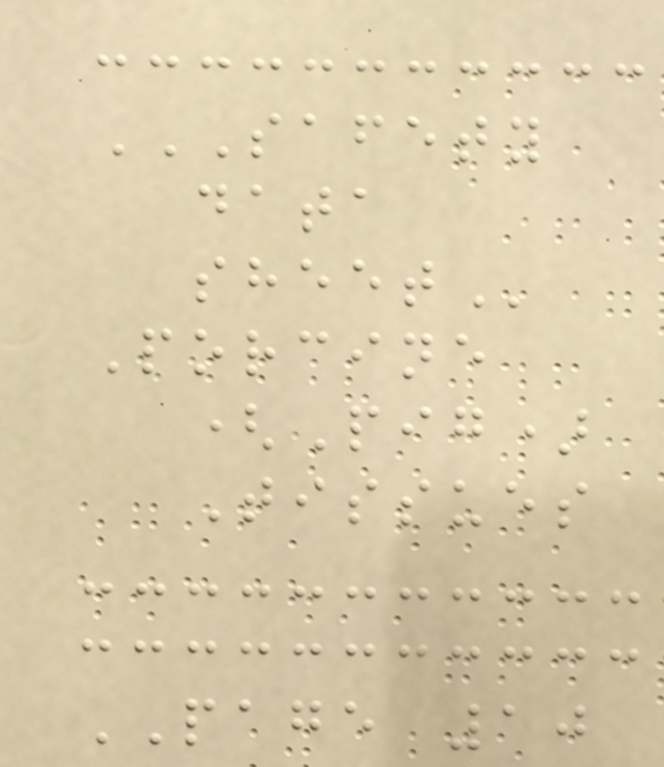SAFETY
DATA
SHEET
Porcine
(Pig)
Tissues
PAGE 10
